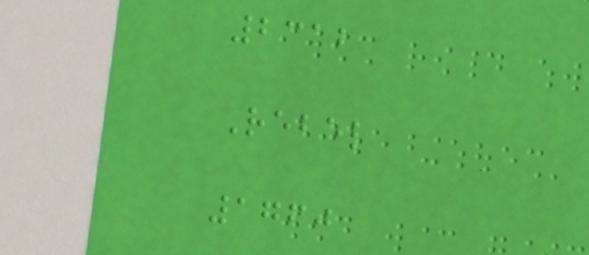2312
Rebel
1760
